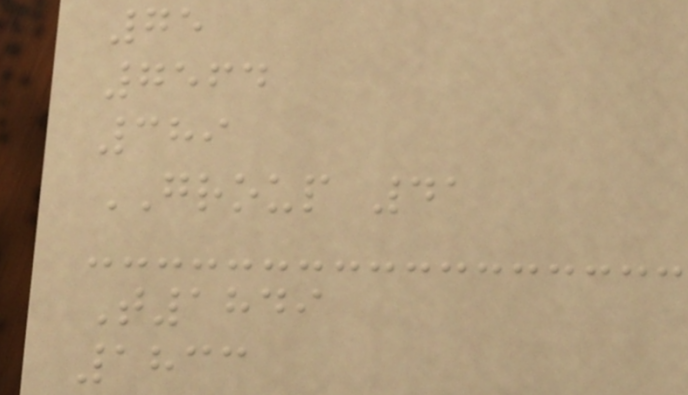75
7564
389
GROUP 41
T1849
1833
